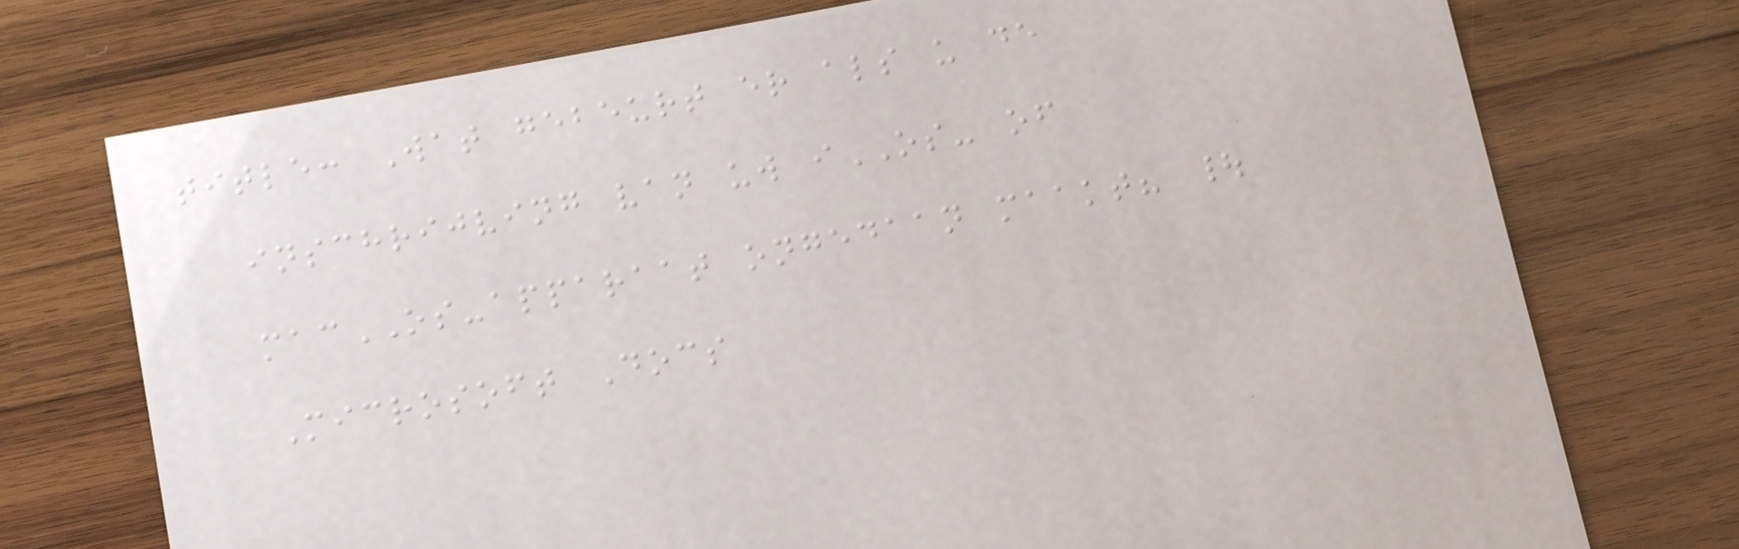title: Wat gebeurt er als u de
inschrijving van uw iOS- of
macOS-apparaat ongedaan maakt? |
Microsoft Docs
